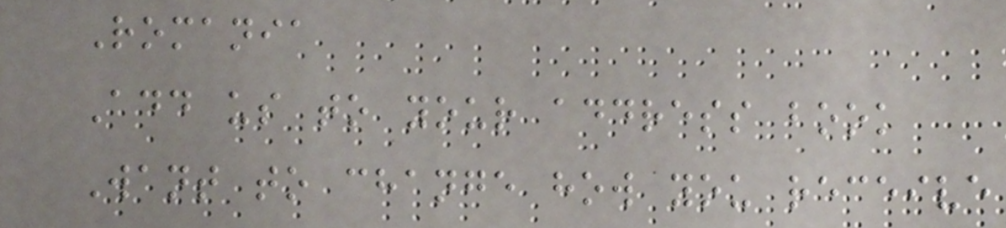Romania
Add us to your address book
Want to change how you receive
